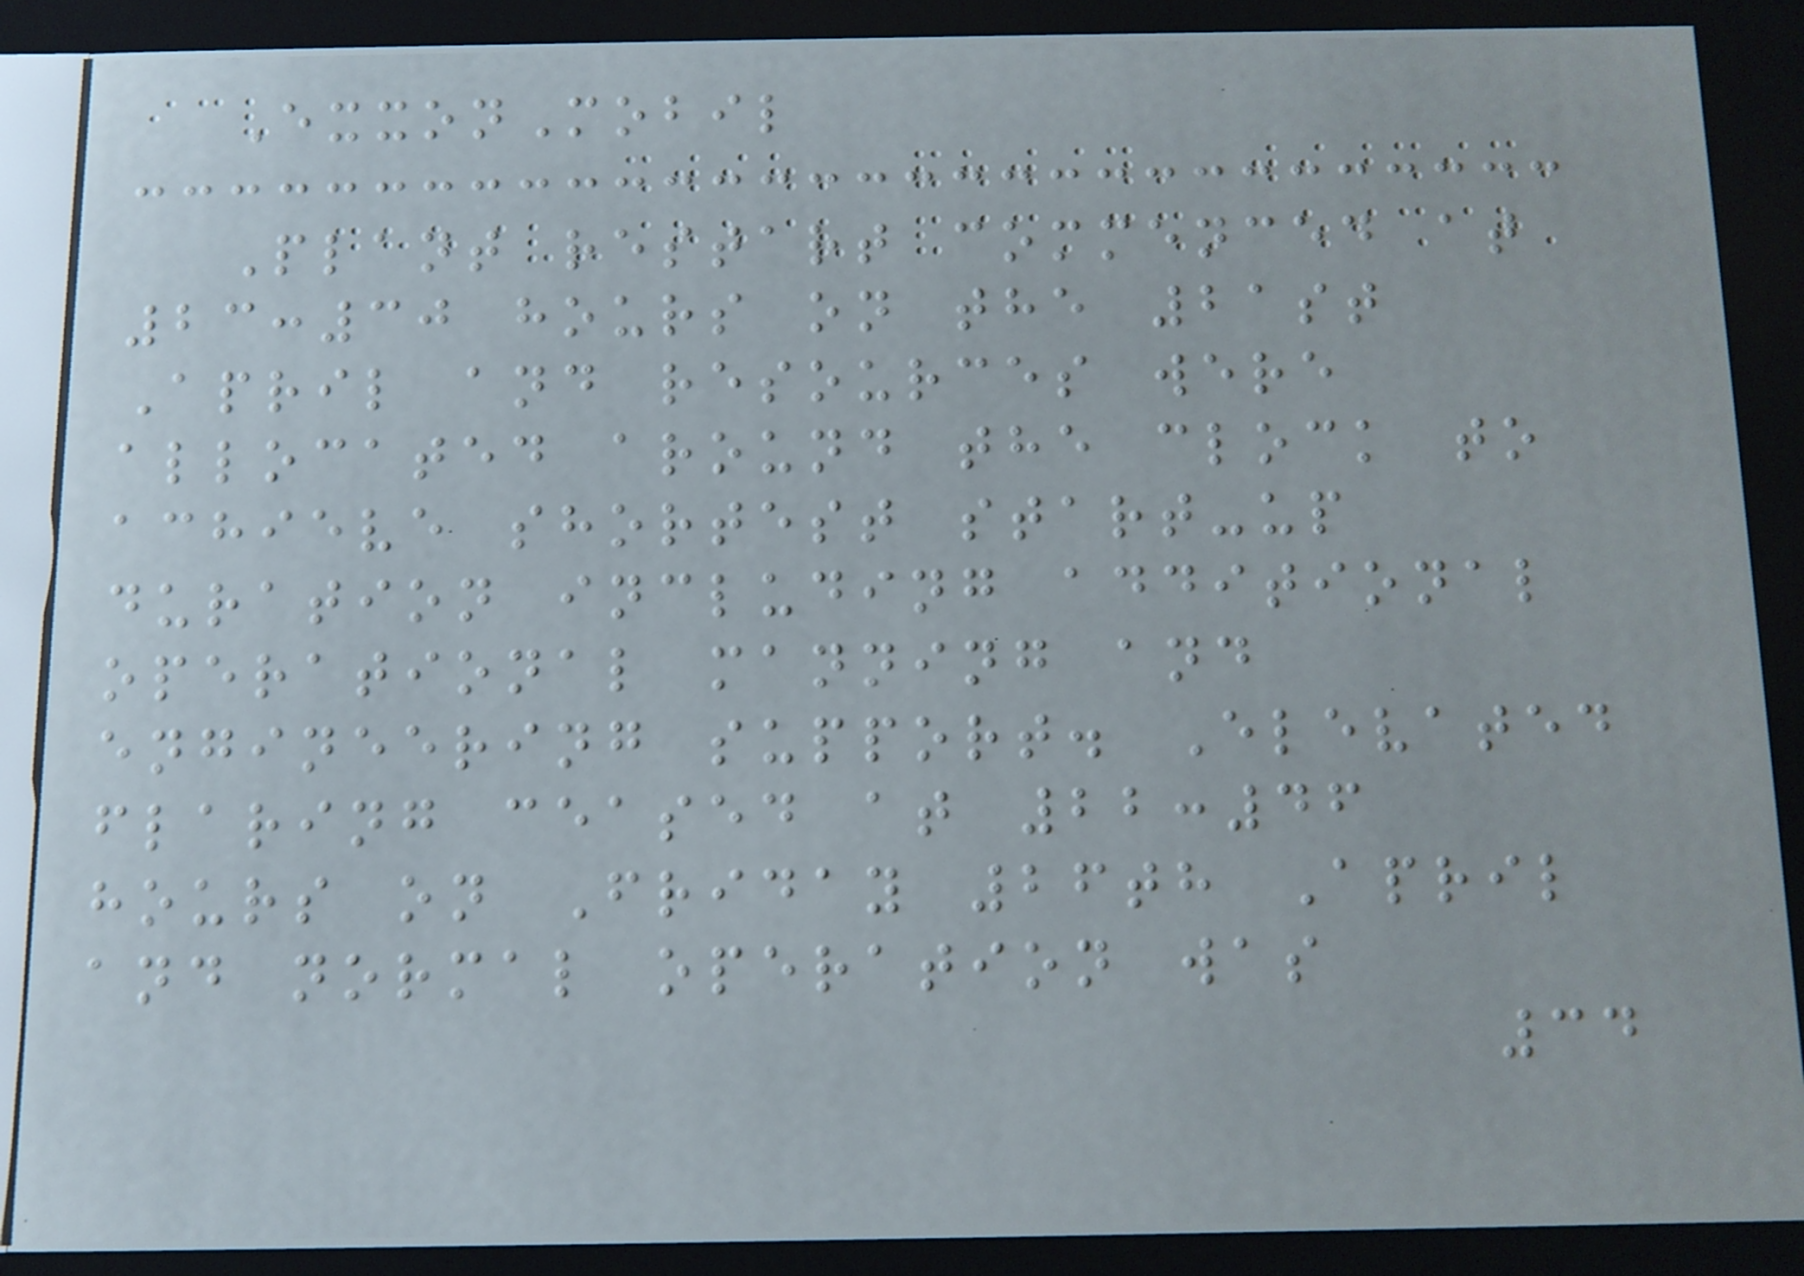ExxonMobil
Plant restart commenced at
23:30 hours on the 21st
April and resources were
allocated around the clock to
achieve shortest start-up
duration including additional
operational manning and
engineering support. Elevated
flaring ceased at 22:46
hours on Friday 26th April
and normal operation was
34
